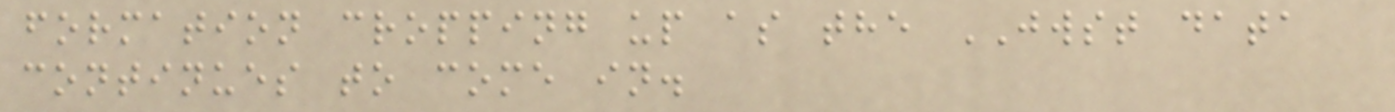formation cropping up as the JWST data
continues to come in.
